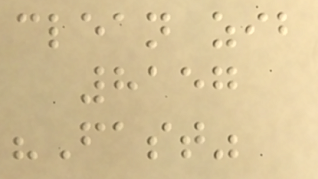clean zib
8157
"Fast"
